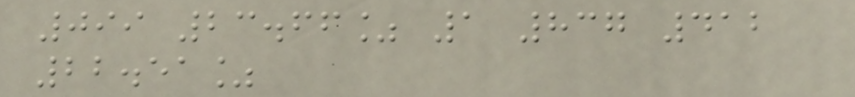099 23.66% 1 837 412
22.51%
